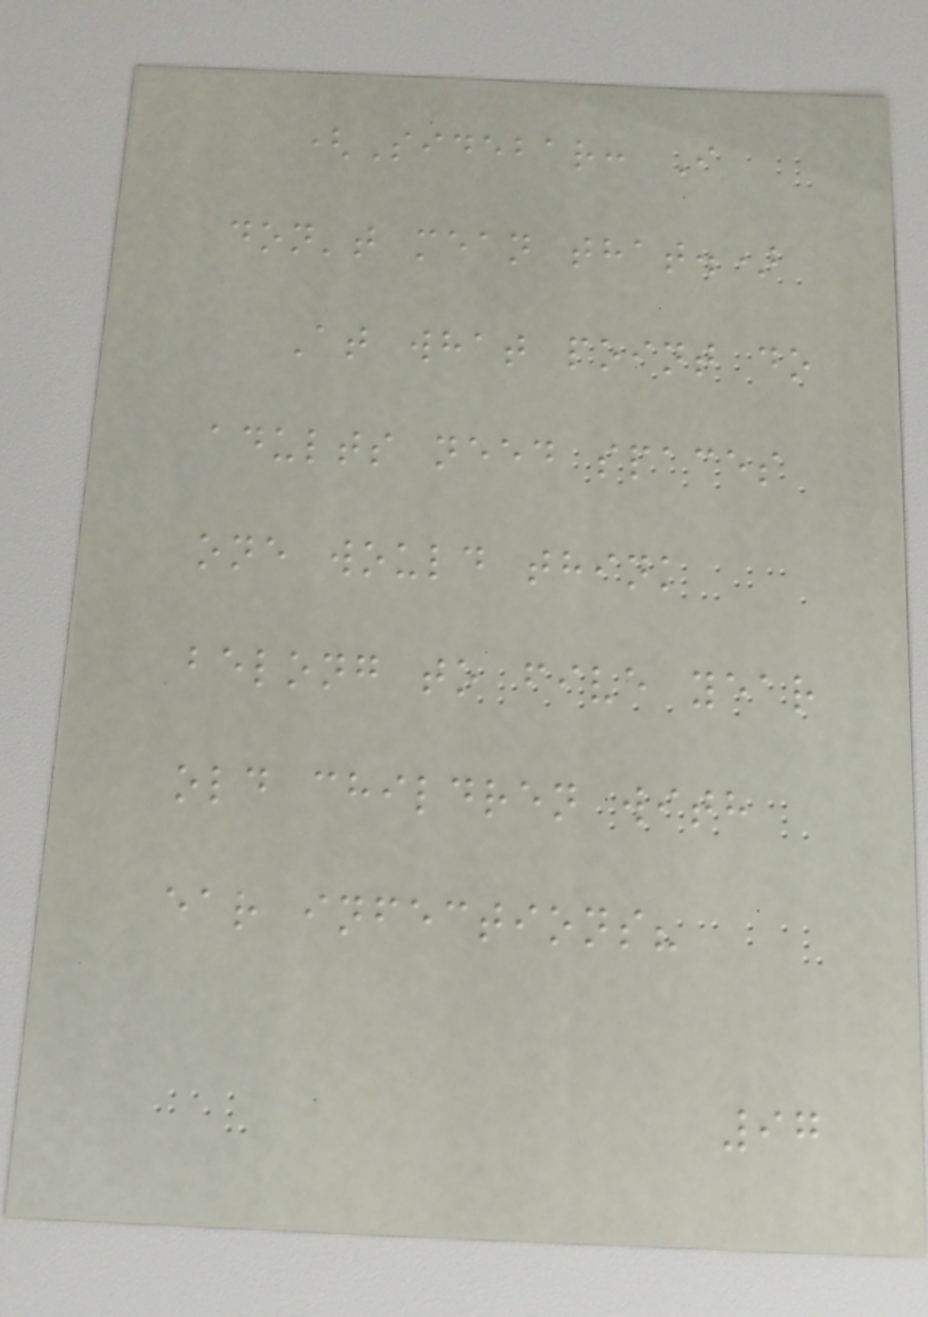(Sidebar: I
don't mean that.)
At what point do
adults need spaces
one would think
belong to five year
old children with
ear infections?
97
